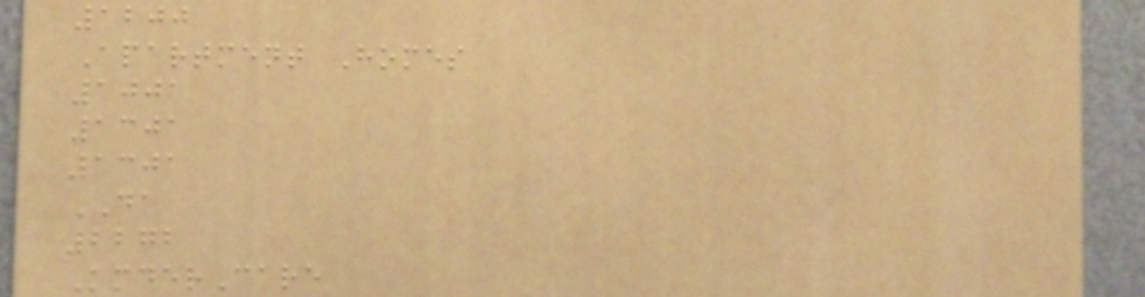1200
Apartment Homes
1001
1301
1301
DA
2272
KmderCare
